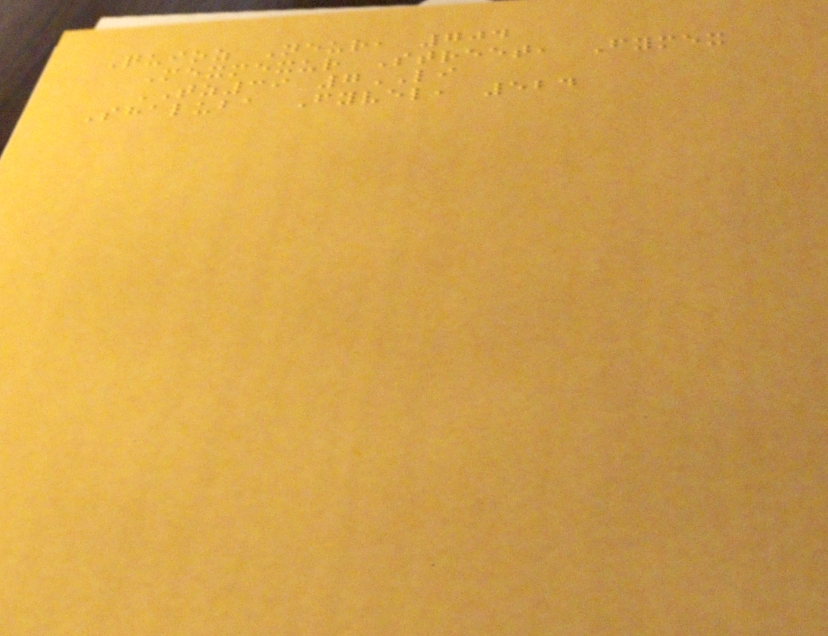Quioz Neur, 704
Mexmexur Street, Fymex
TZ39 7LI
Shaluba Fyvel, 524
